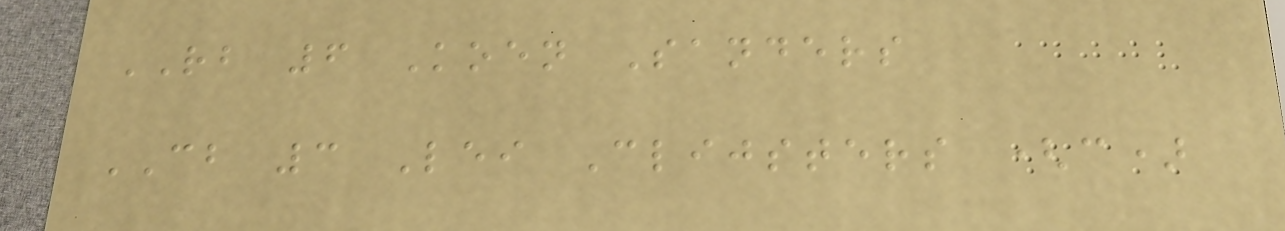RB 6 Koen Sanders
CB 3 Lei Clijsters (c)
